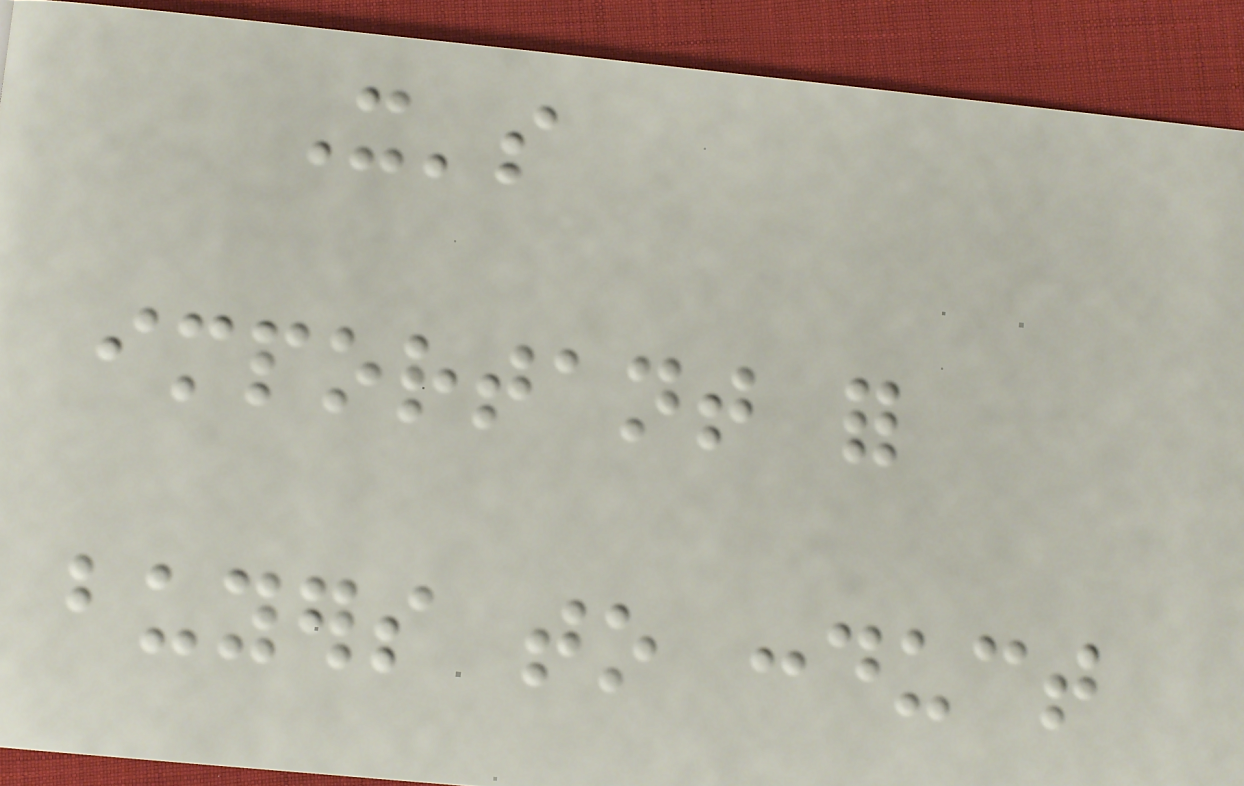It's
important for
buyers to conduct
